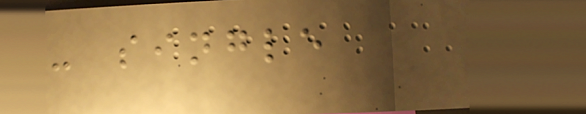- single
